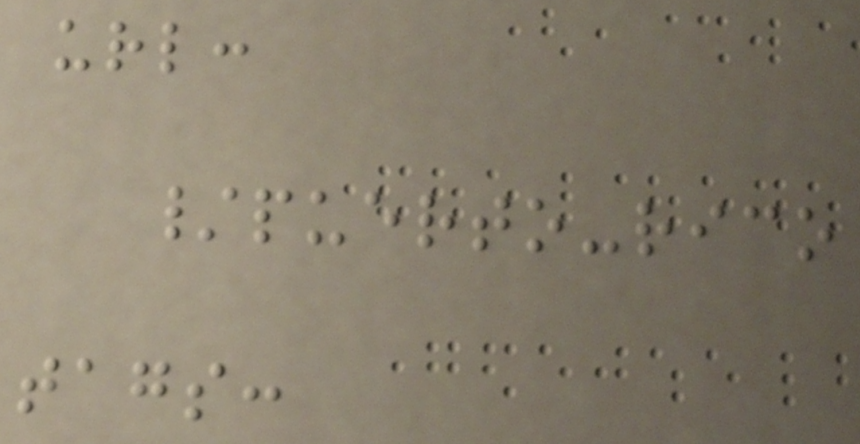url:
/puerto-rico
tags:
